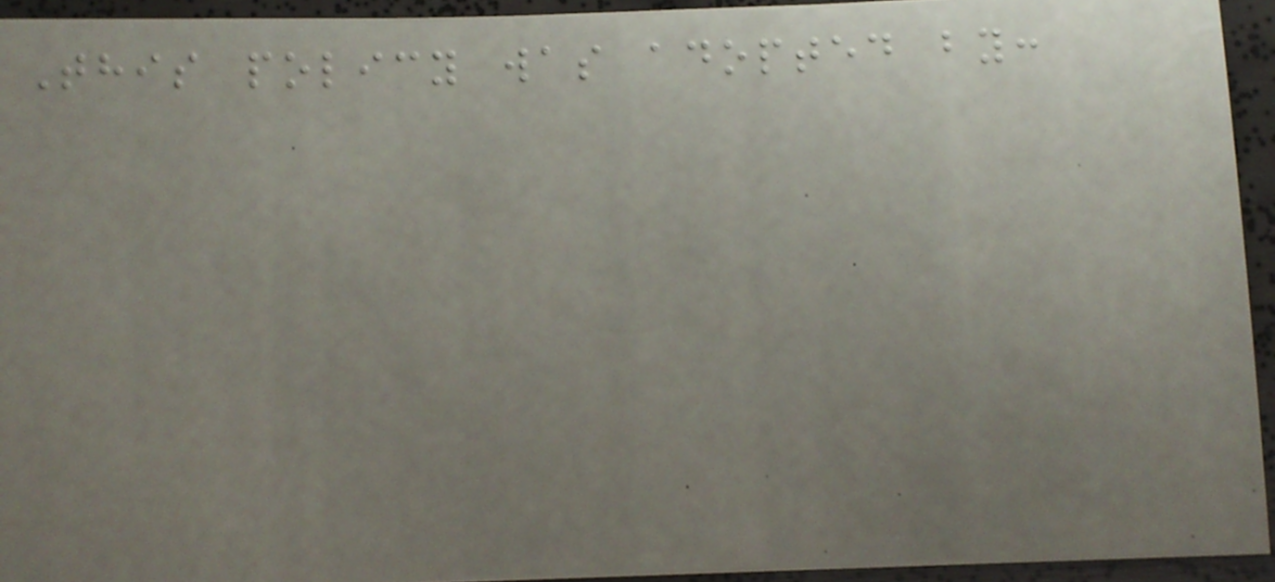This policy was adopted by:
